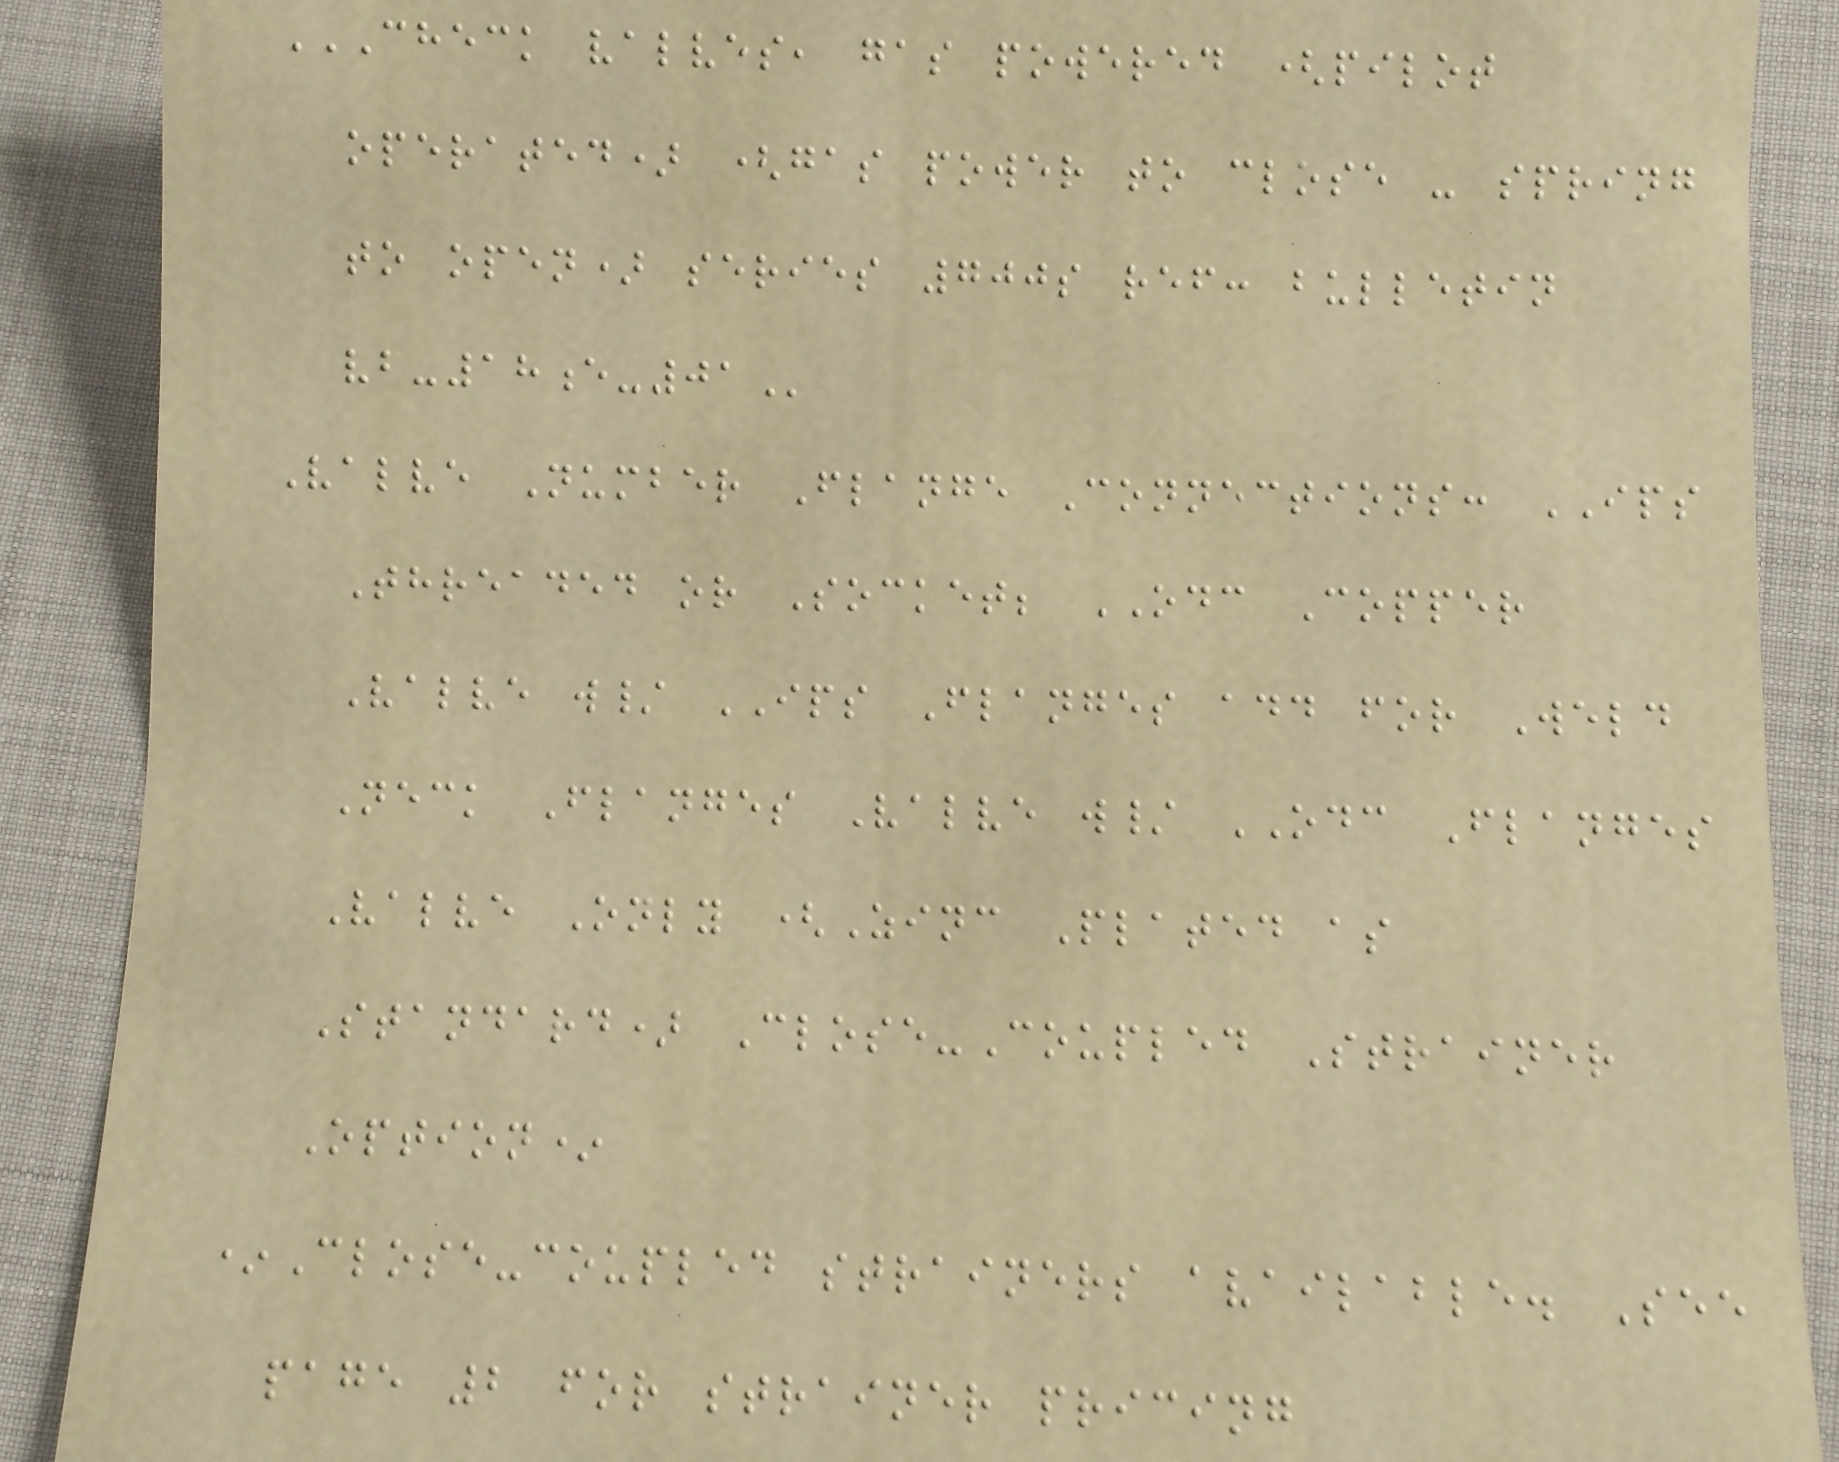CHECK VALVES, GAS POWERED (PILOT
OPERATED) (GAS POWER TO CLOSE - SPRING
TO OPEN) SERIES 700S REF: BULLETIN
VB-18E-01
Valve Number Flange Connections: IPS
Threaded or Socket; ODC Copper
Valve w/ IPS Flanges add for Weld
Neck Flanges Valve w/ ODC Flanges
Valve Only (Zinc Plated as
Standard) Close-Coupled Strainer
Option*
*Close-coupled strainers available. See
page 2 for strainer pricing
